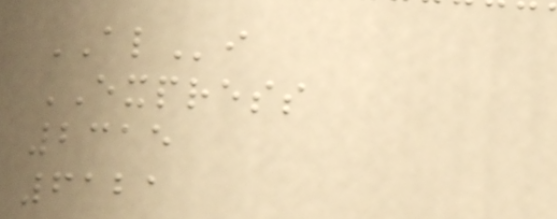ALi
EXPRESS
2315
6121
